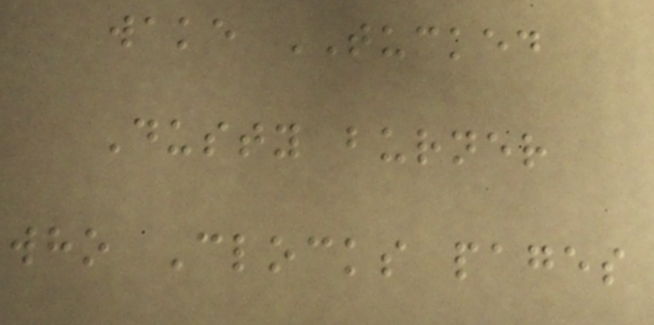wake TUCKED
Dusty burner
who Clocks pages
